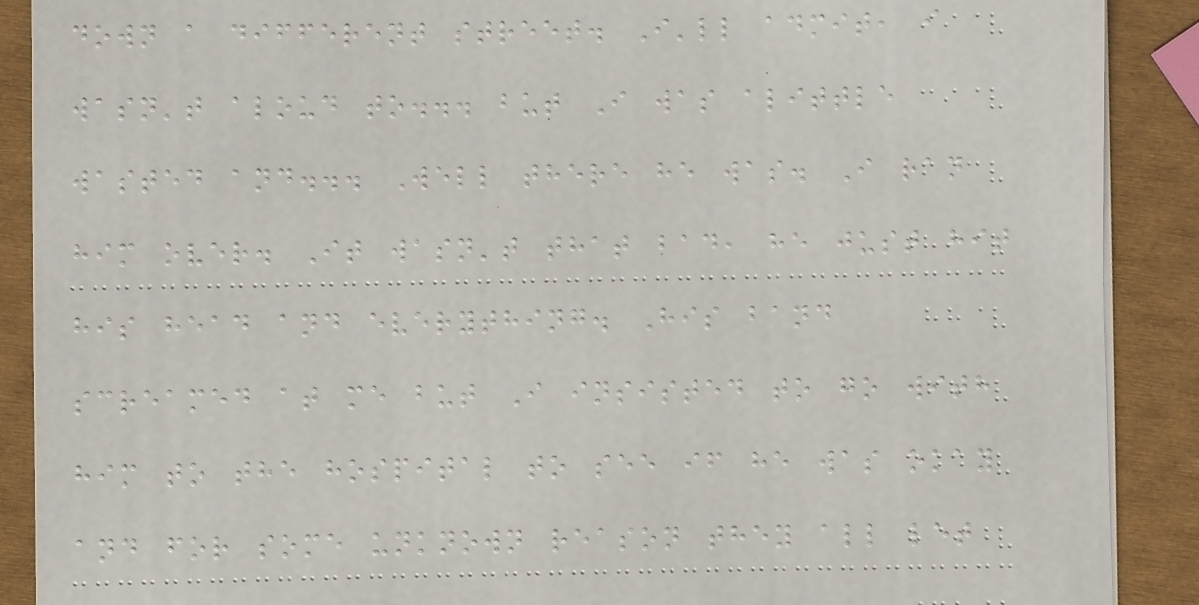down a different street. I'll admit, i
wasn't aloud to... but I was alittle
wasted and... Well there he was. I ran
him over. It wasn't that bad, he just hit
his head and everything. His band
screamed at me but I insisted to go with
him to the hospital to see if he was okay
and for some unknown reason they all let
